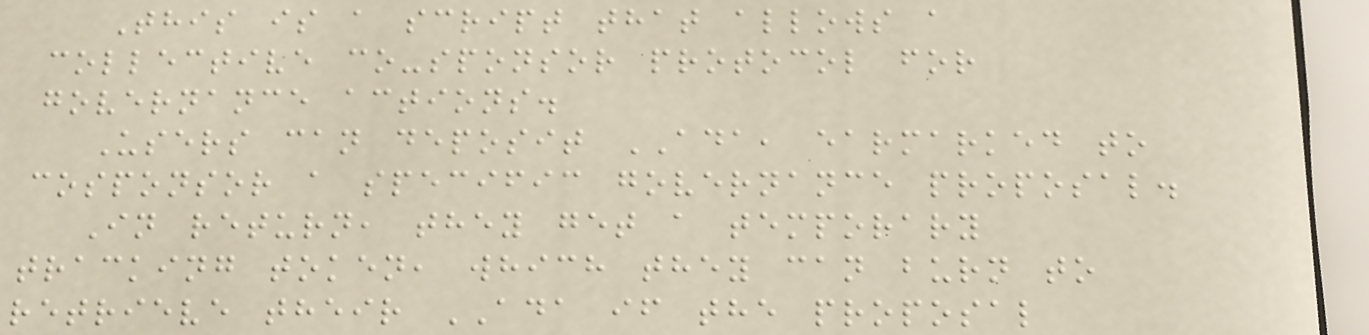This is a script that allows a
collective co-sponsor protocol for
governance actions.
Users can deposit ADA, earmarked to
cosponsor a specific governance proposal.
In return, they get a temporary
tracking token, which they can burn to
retrieve their ADA if the proposal
